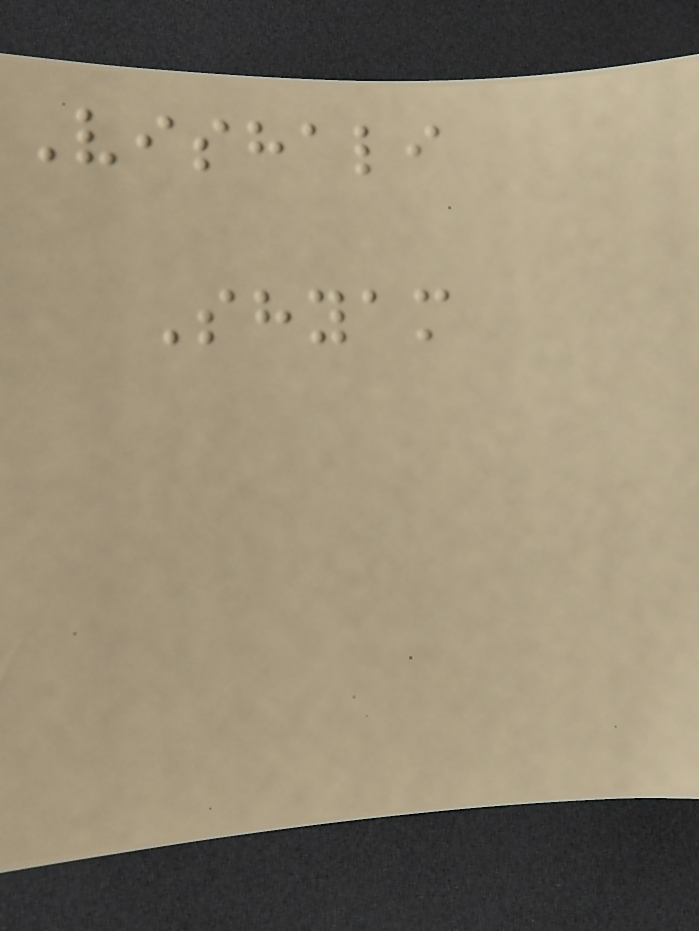Vishali
Shyam
